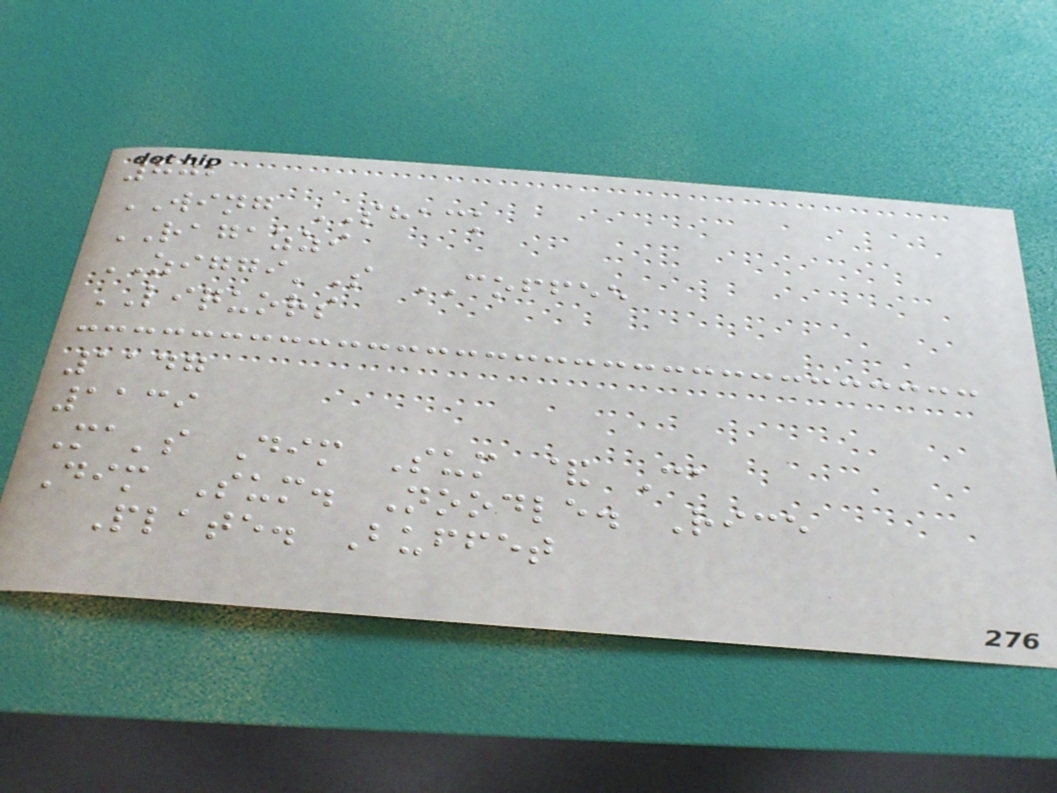802
WING SHACK
RAGAZZI
ZIGGI'S COFFEE
LIQUORS
1147
1139
Ma's Dim Sum & Ca
Dim Sum. Noodle. Rice
Plate. Buffet
